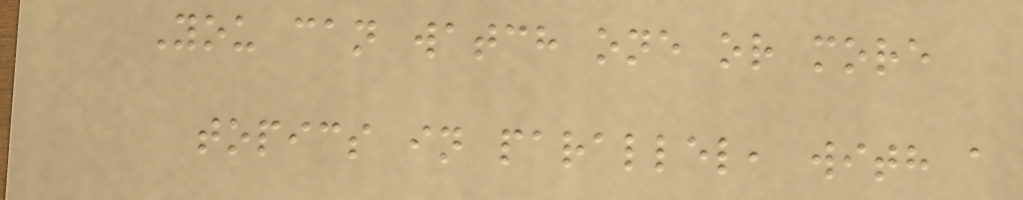You can watch one or more
topics in parallel, with a
